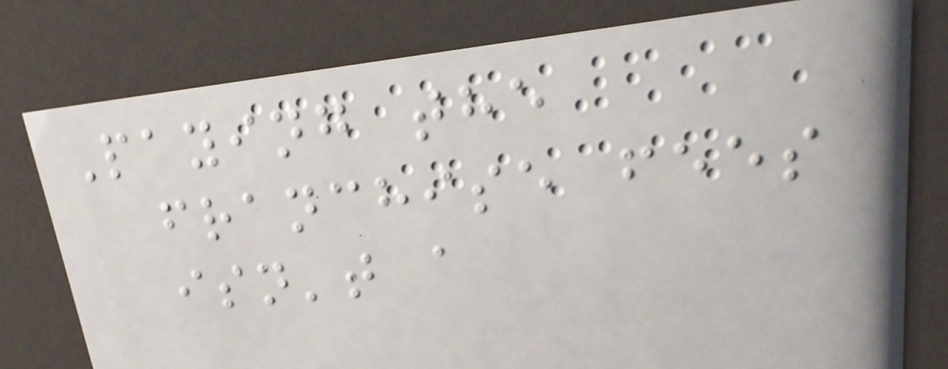Paying the
franchise fees
isn't a
